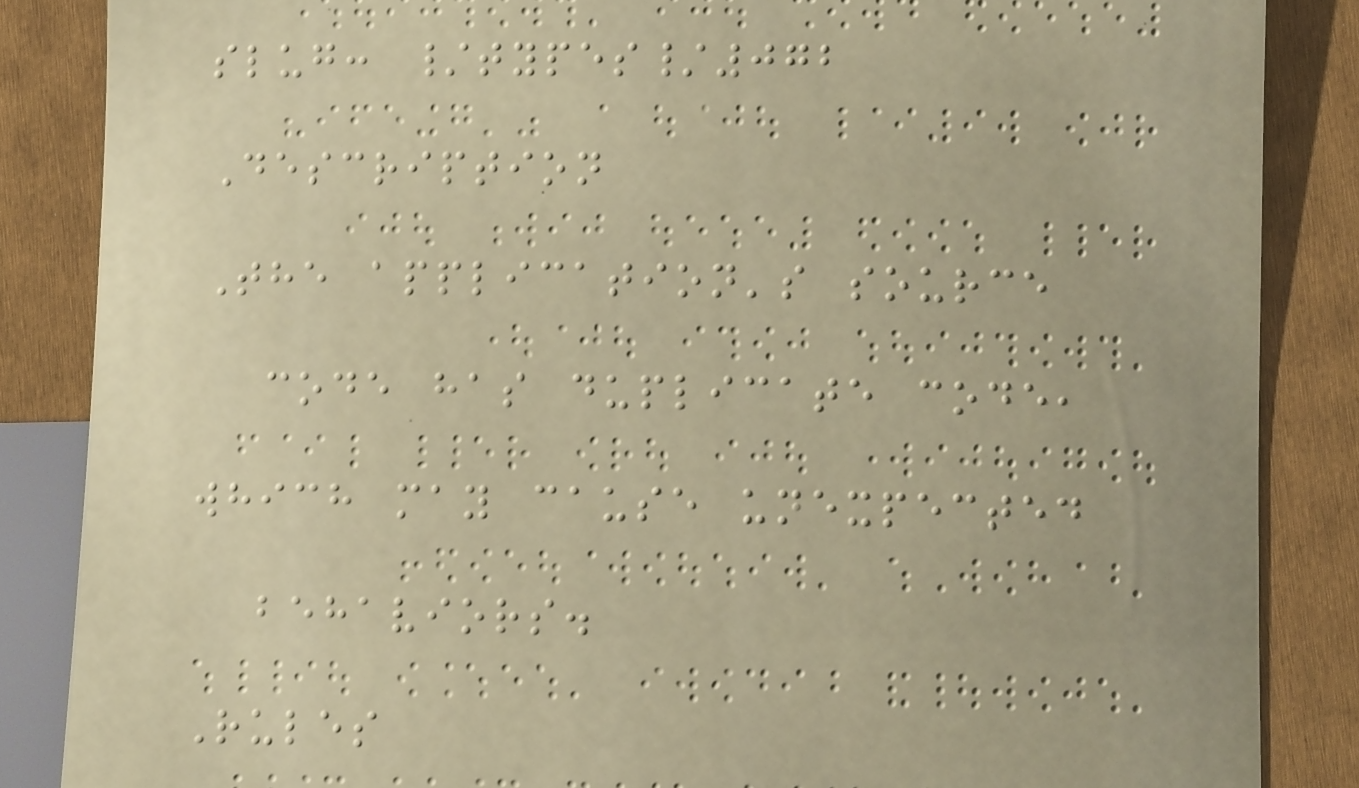slug: /types/072
Description
The application's source
code has duplicate code,
which may cause unexpected
behaviors.
Rules
